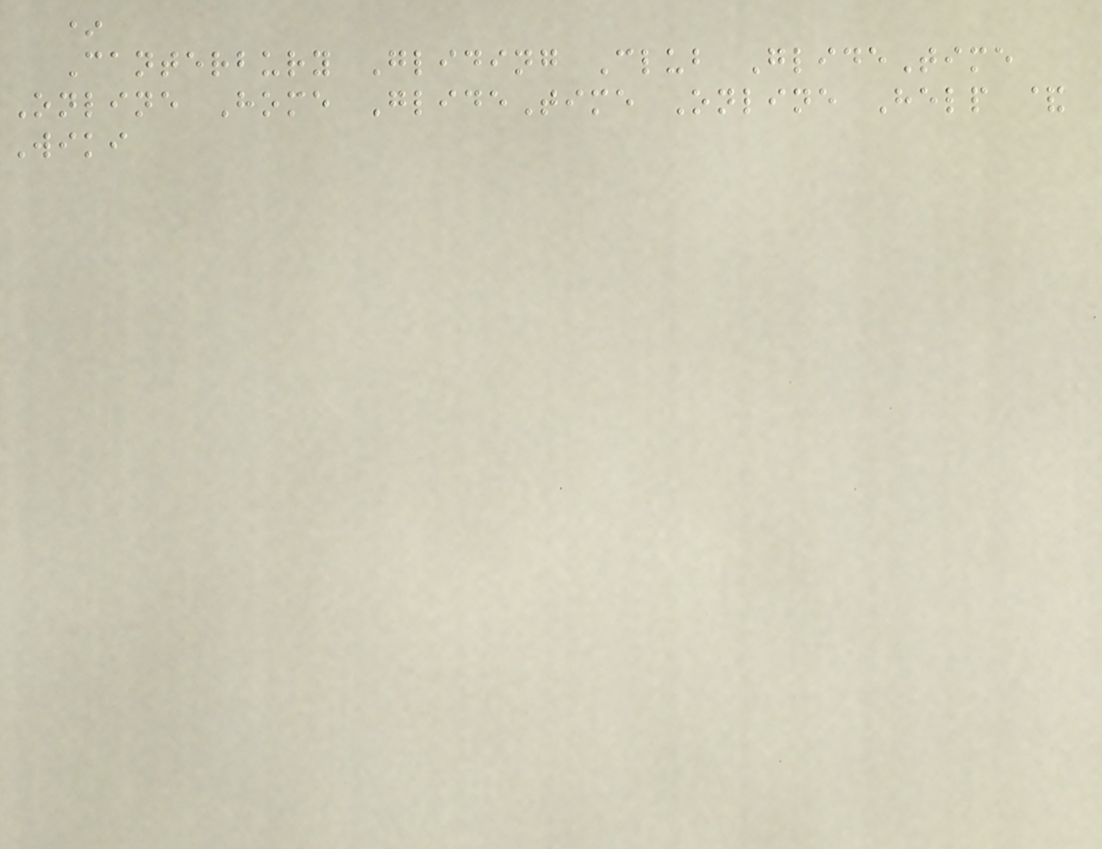*
Canterbury Gliding Club GlideTime
Online Home GlideTime Online Help &
Wiki
